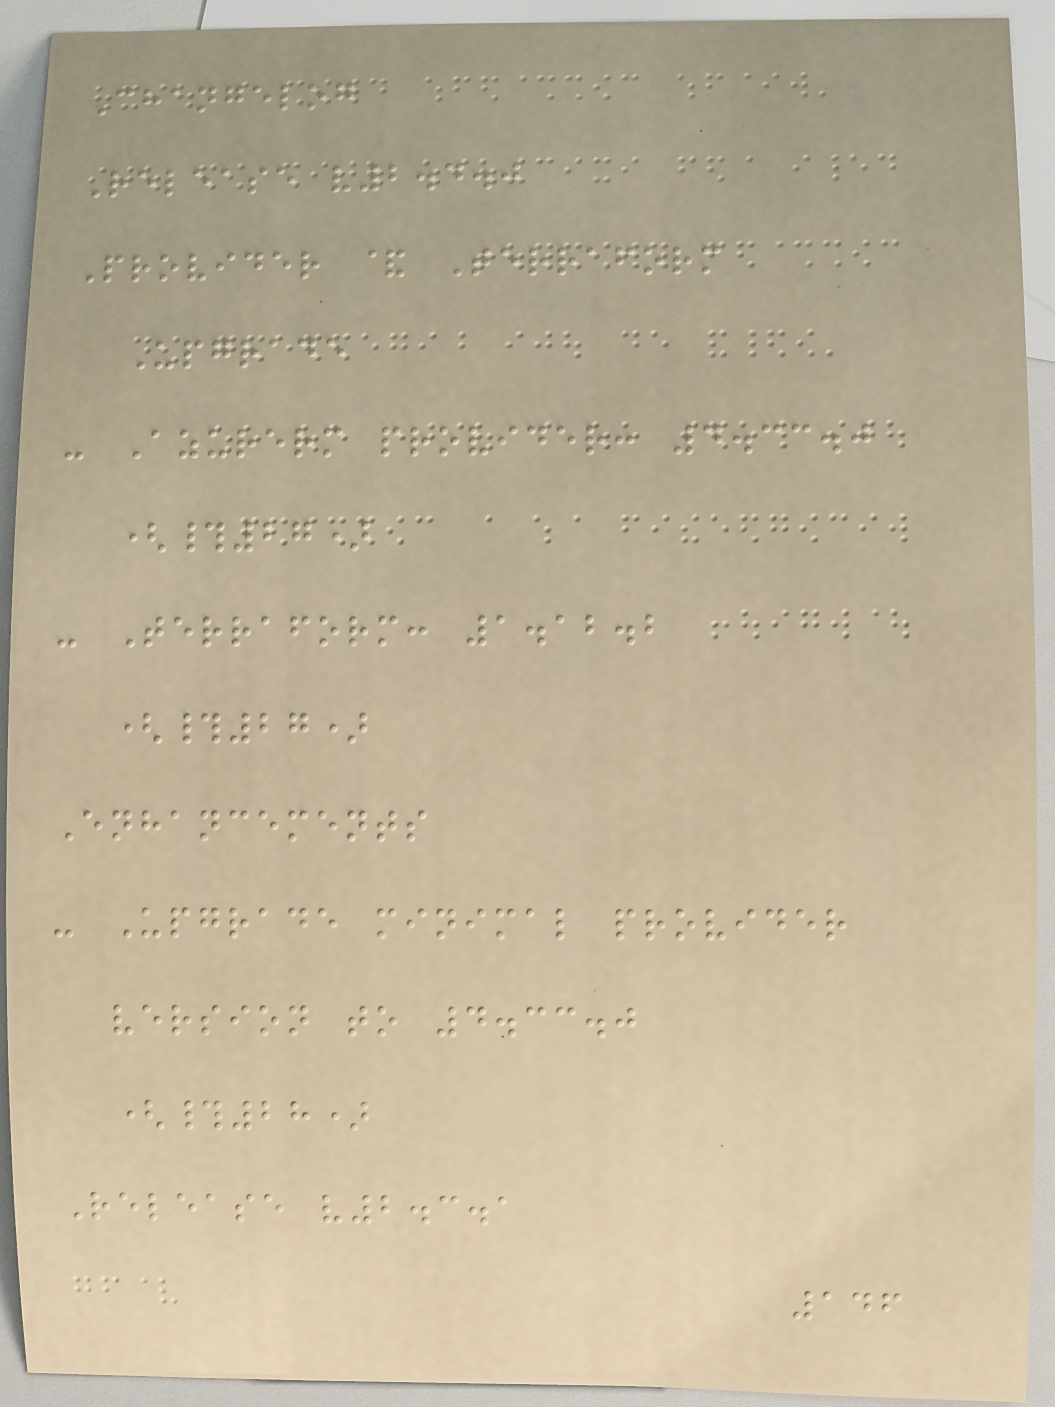Changelog
Release v2.4.0
Provider & Terraform
Upgrade
- Azurerm provider: 4.33.0
(#27)
- Terraform: 1.12.2
(#27)
Enhancements
- Upgrade minimal provider
version to 4.33.0
(#28)
Release v2.3.1
146
